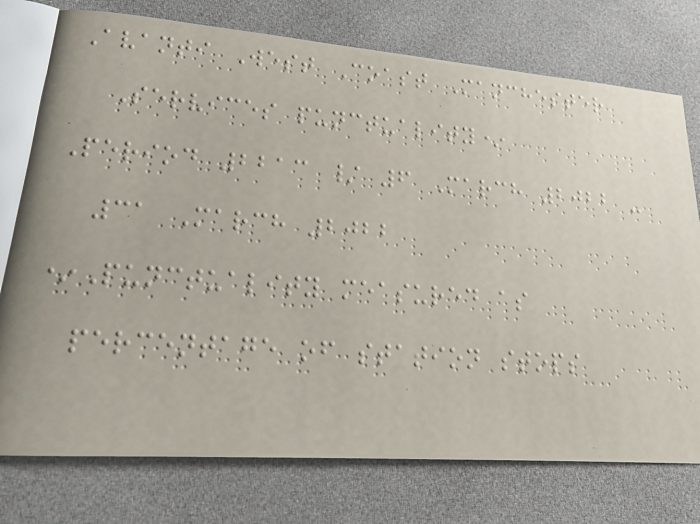Avanti West Coast Manchester
Services punctuality*
Period 2213 / 6 March 2022 -
31 March 2022
*Punctuality measured as
percentage of station stops
